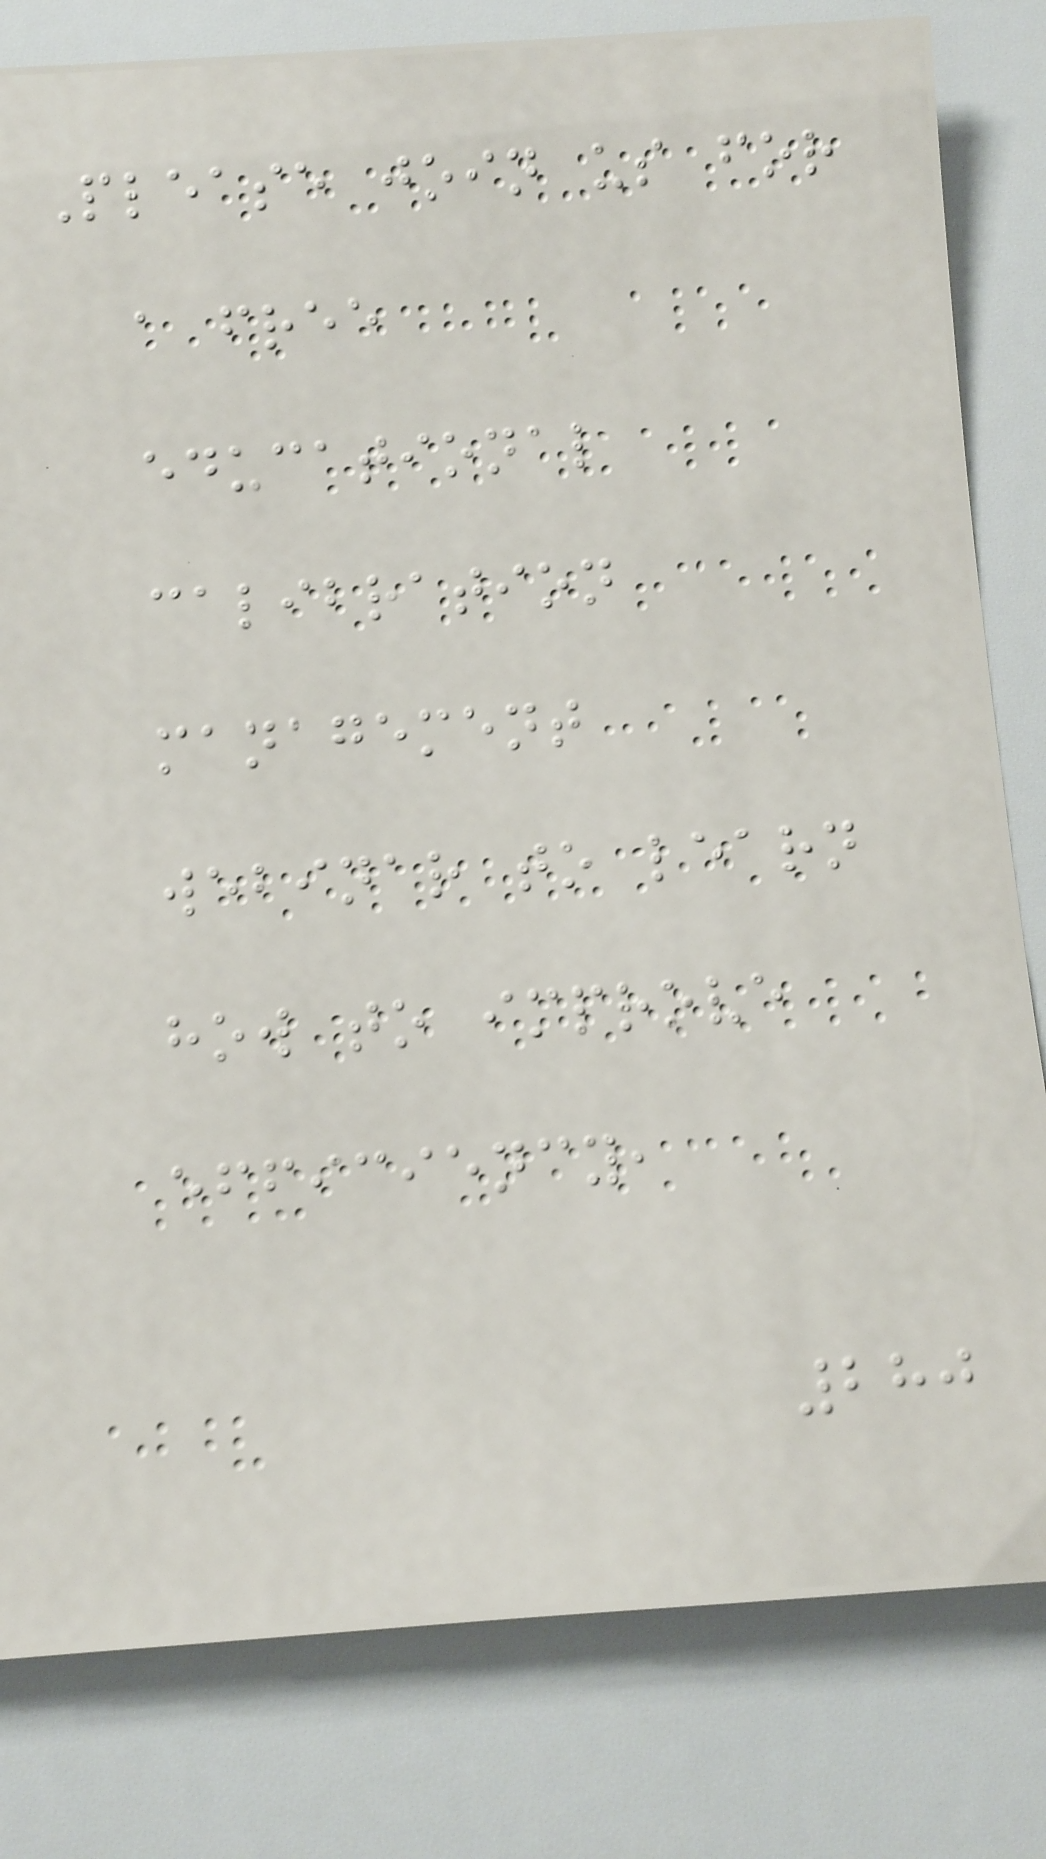Please join us for
a free
educational
calibration
management
webinar to learn
how to improve
efficiency,
280
